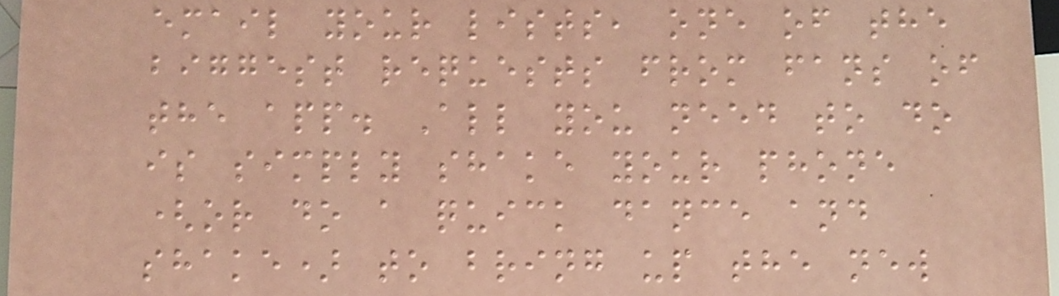email your lists, one of the
biggest requests from fans of
the app. All you need to do
is simply shake your phone
(or do a quick dance and
shake) to bring up the new
